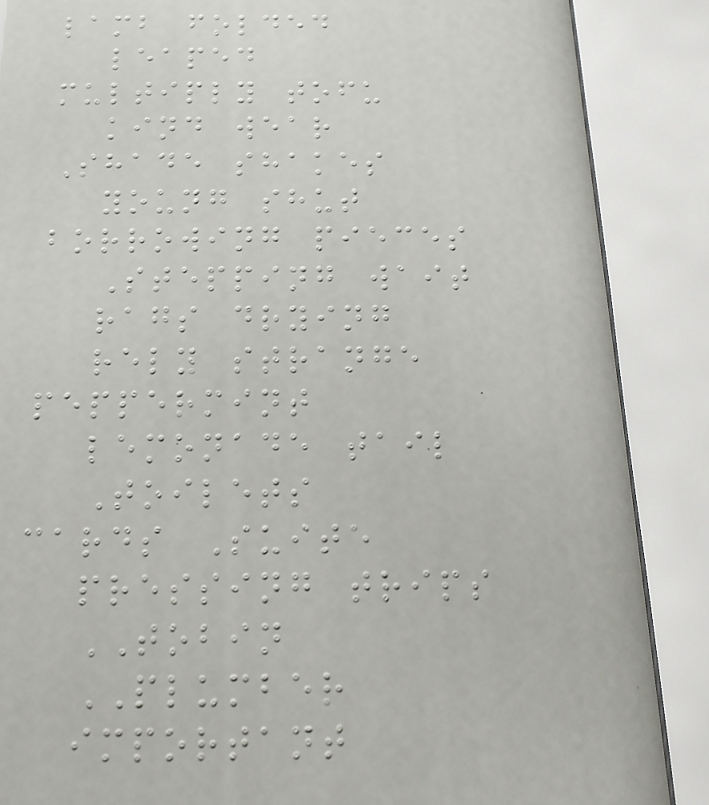lamb folded
leaped
multiply tofu
kind wear
Shade shakes
young shut
borrowing pieces
Stepping wait
rags drying
rely strange
peppermint
lemonade tail
Toilets
cards Suite
pressing trips
TOBIN
PLUMBER
important
